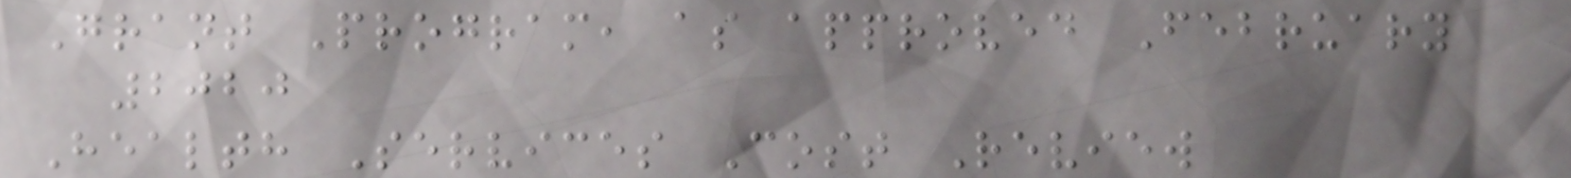Grant Program, as approved February
2020
Health Services Cost Review
